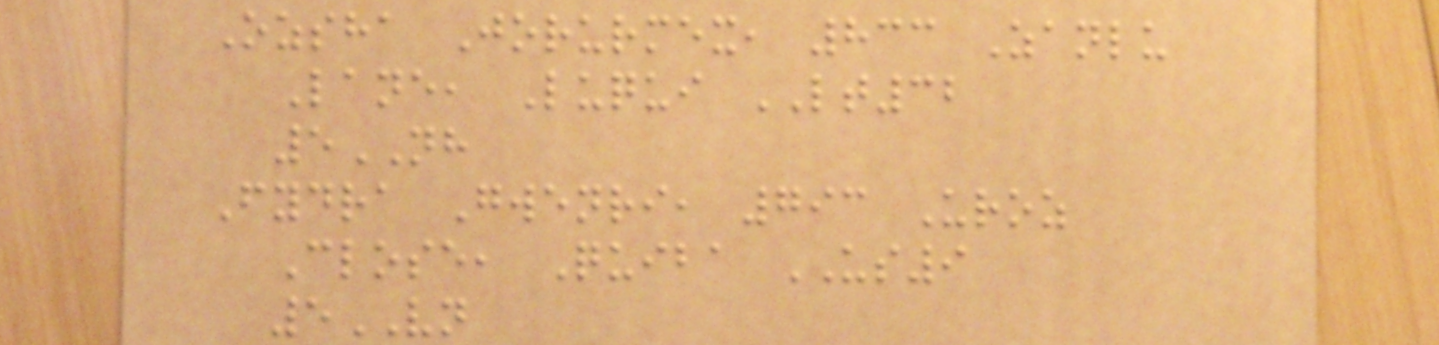Ozsha Jorurmex, 833 Zanlu
Lane, Luqui LT32
5NH
Fydra Gwenri, 793 Uroz
Close, Quiba US9
5VN
